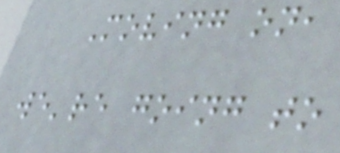Moving on,
we're going to
